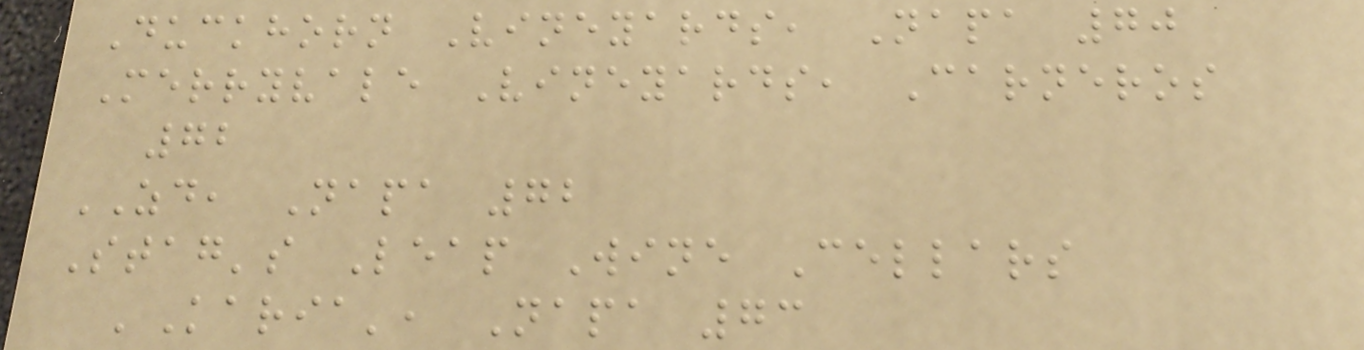Duckhorn Vineyards, Napa 70
Merryvale Vineyards, Carneros
72
ZD, Napa 72
Stag's Leap Wine Cellars
'Karia', Napa 73
